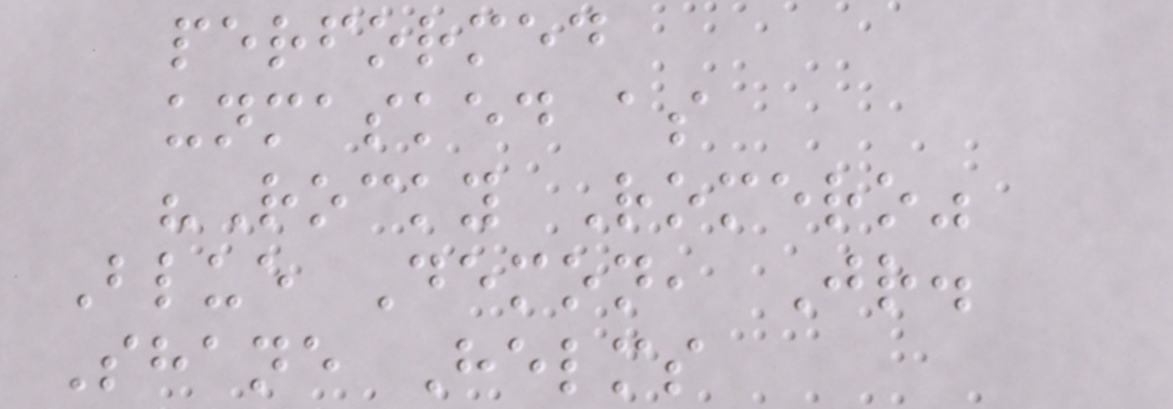performed
unmasked as
"Rocky Romero"
Blue Demon, Jr.
Shane Helms
